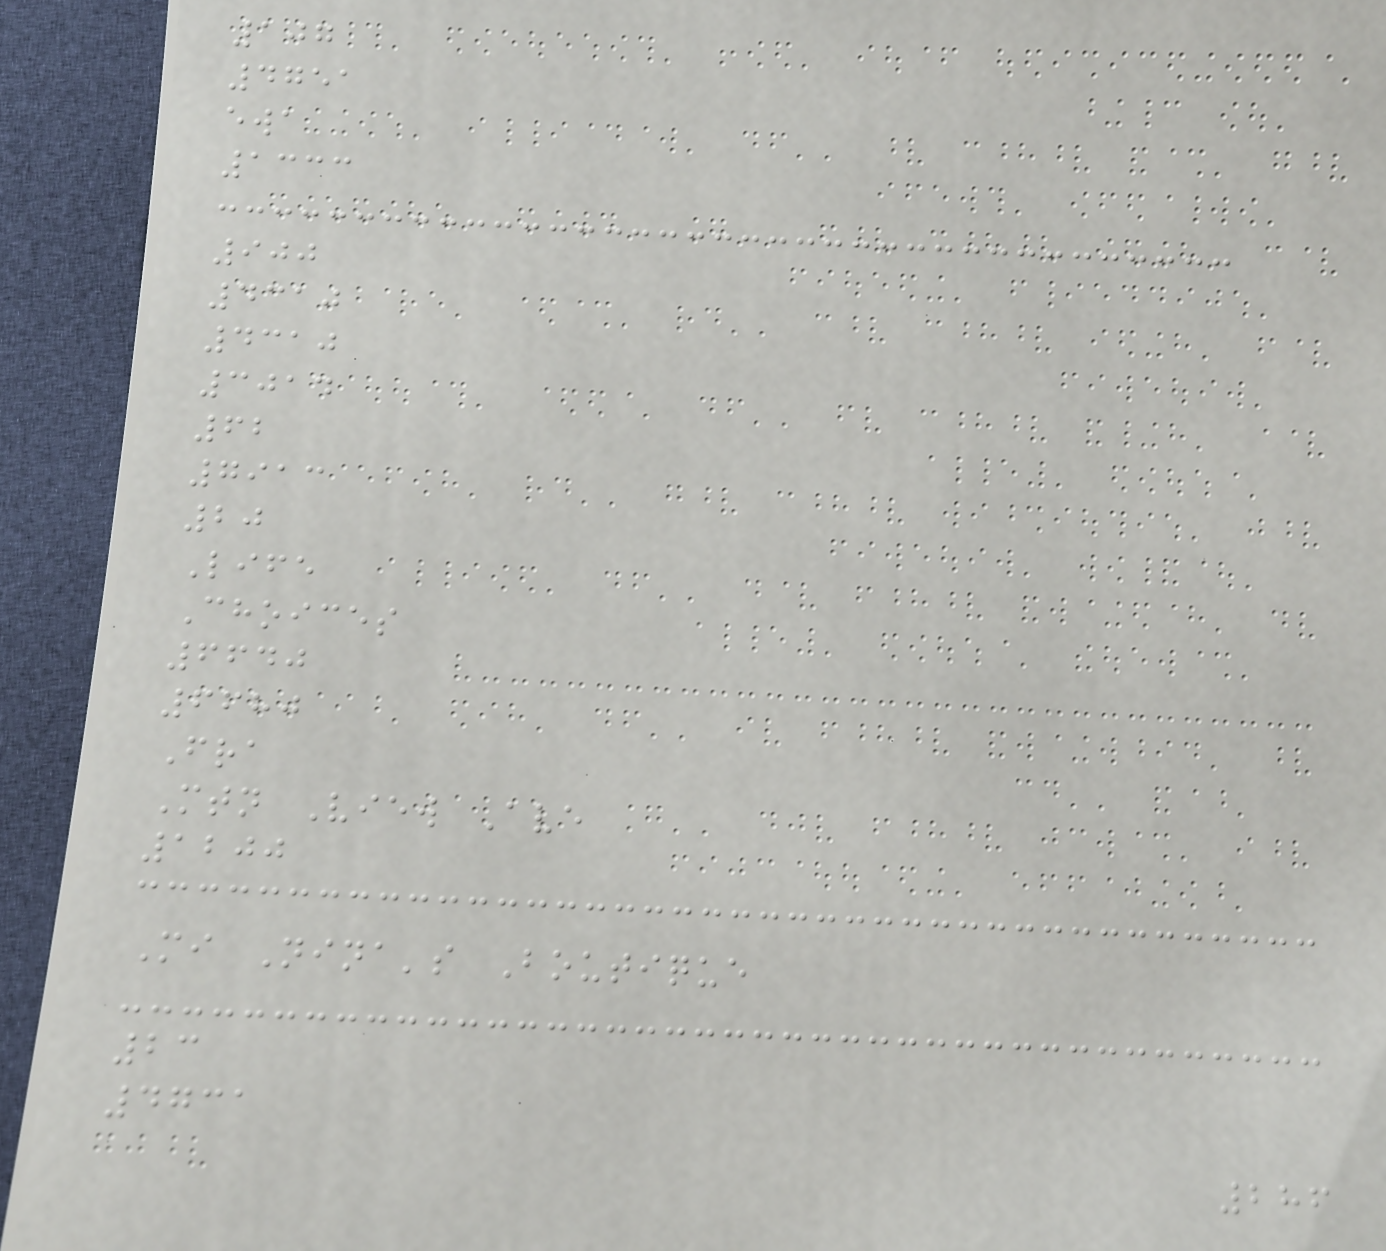107
4751
ewa
1333
900
4310
4310
3014
62
7913
20
Life
Choices
6640
6680
Fra
Mtn View Ave
1200
Mi Nina's Boutique
23
4731
286
